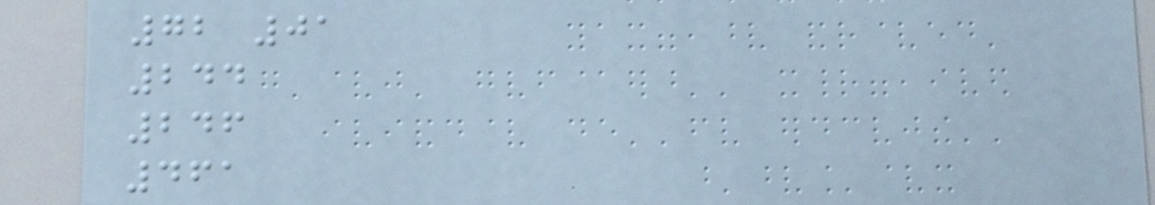72 01
244
246
461
